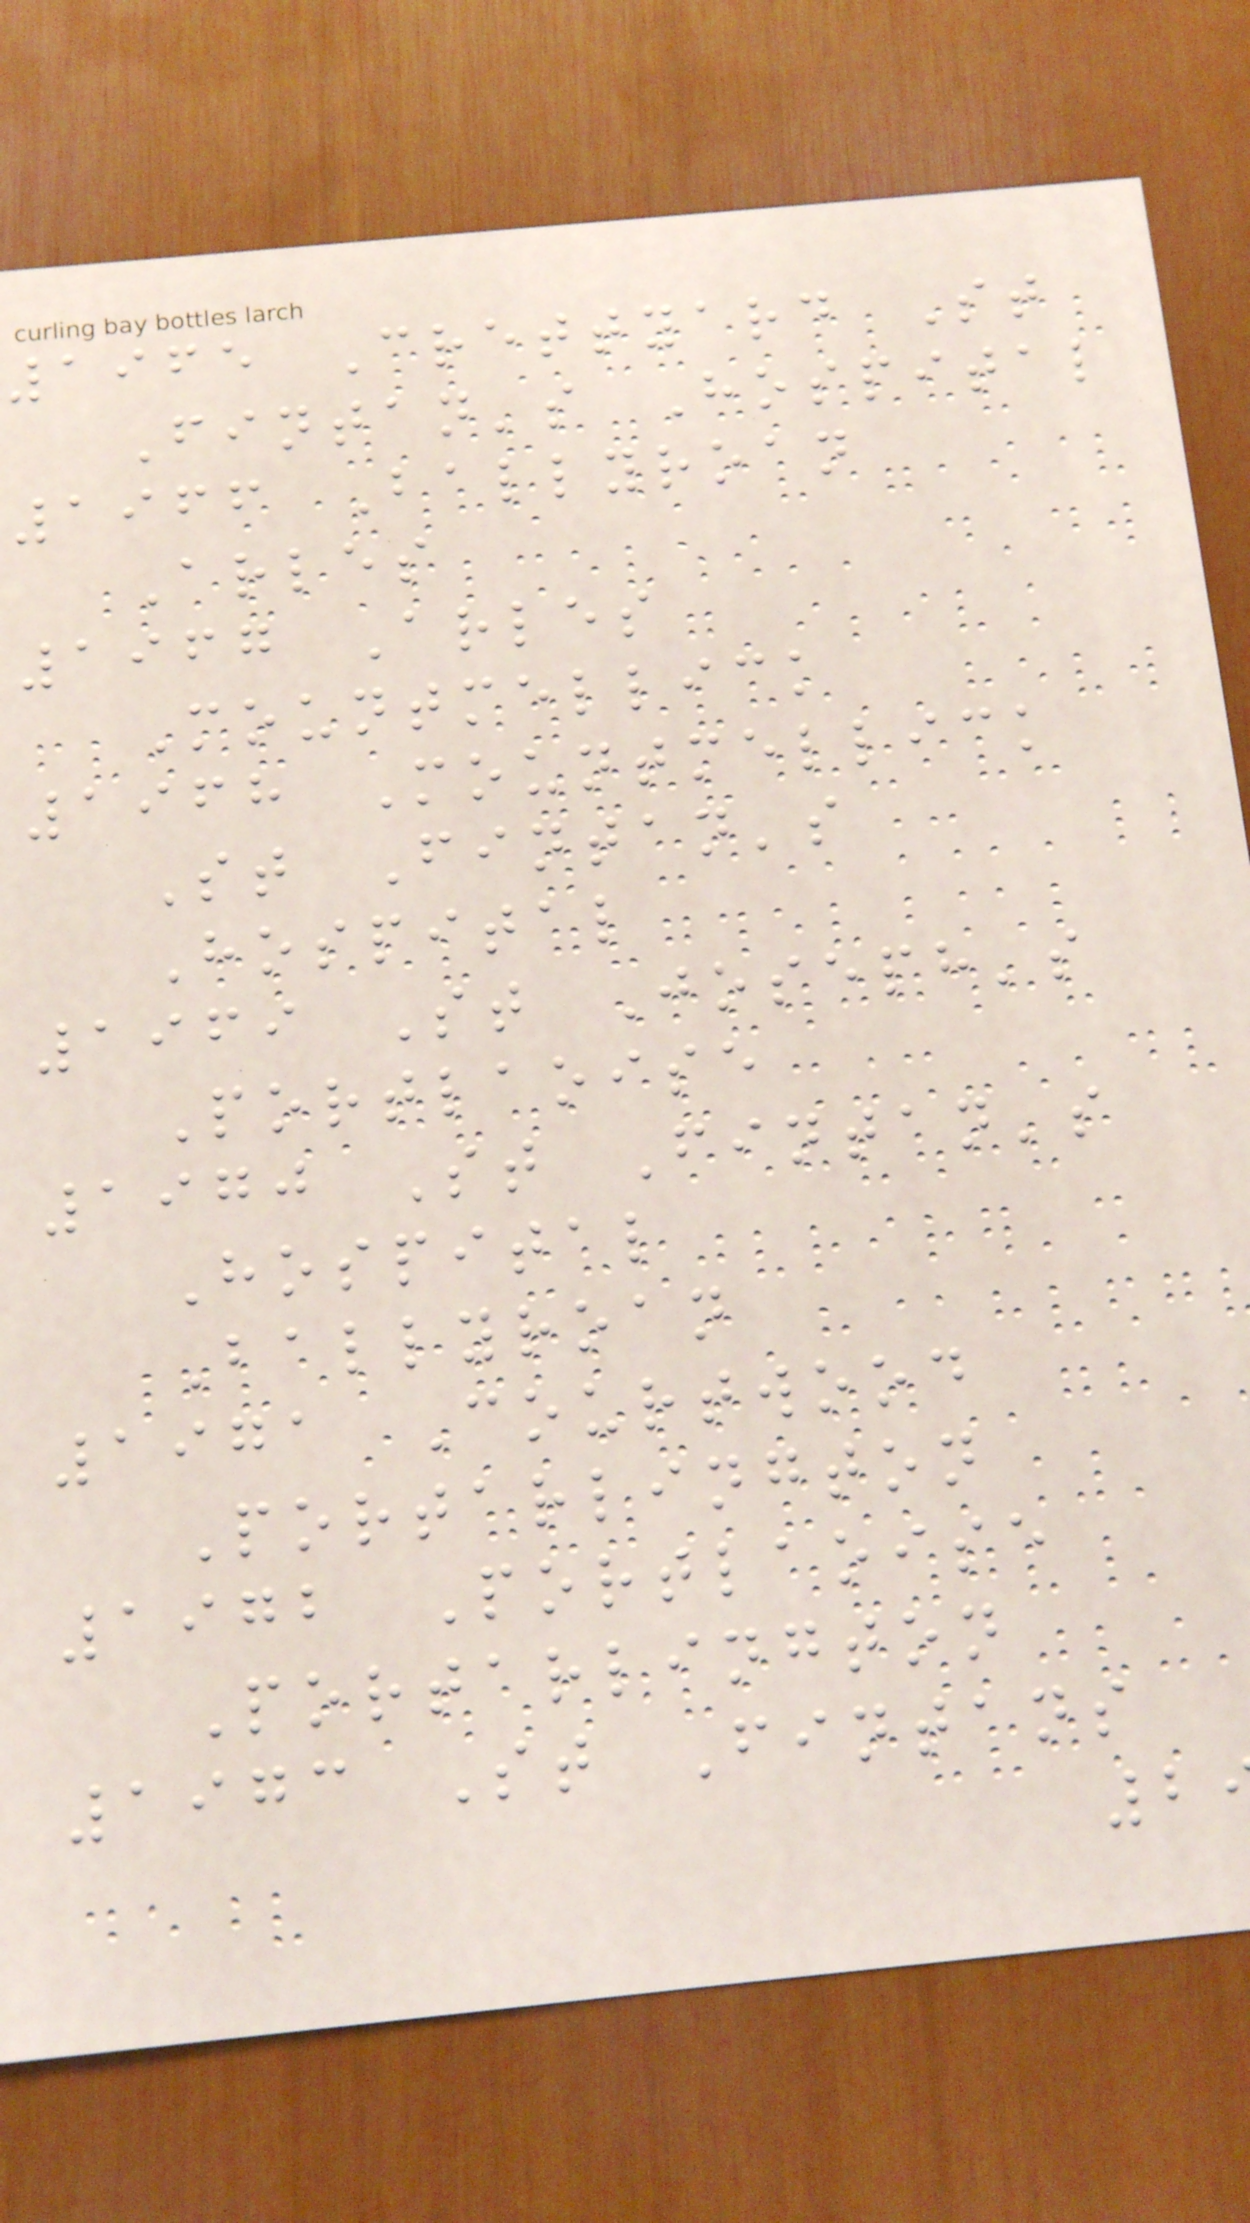1965 Crettyard St
Fintan's Hospital
1966 Ballyroan
Arles
1967 Arles
Mountmellick
1968 Mountmellick
St Fintan's
Hospital
1969 St Joseph's
Portlaoise
1970 St Fintan's
Hospital
Ballyroan
1971 Courtwood
Portarlington
1972 Portlaoise
Portarlington
1973 St Fintans
